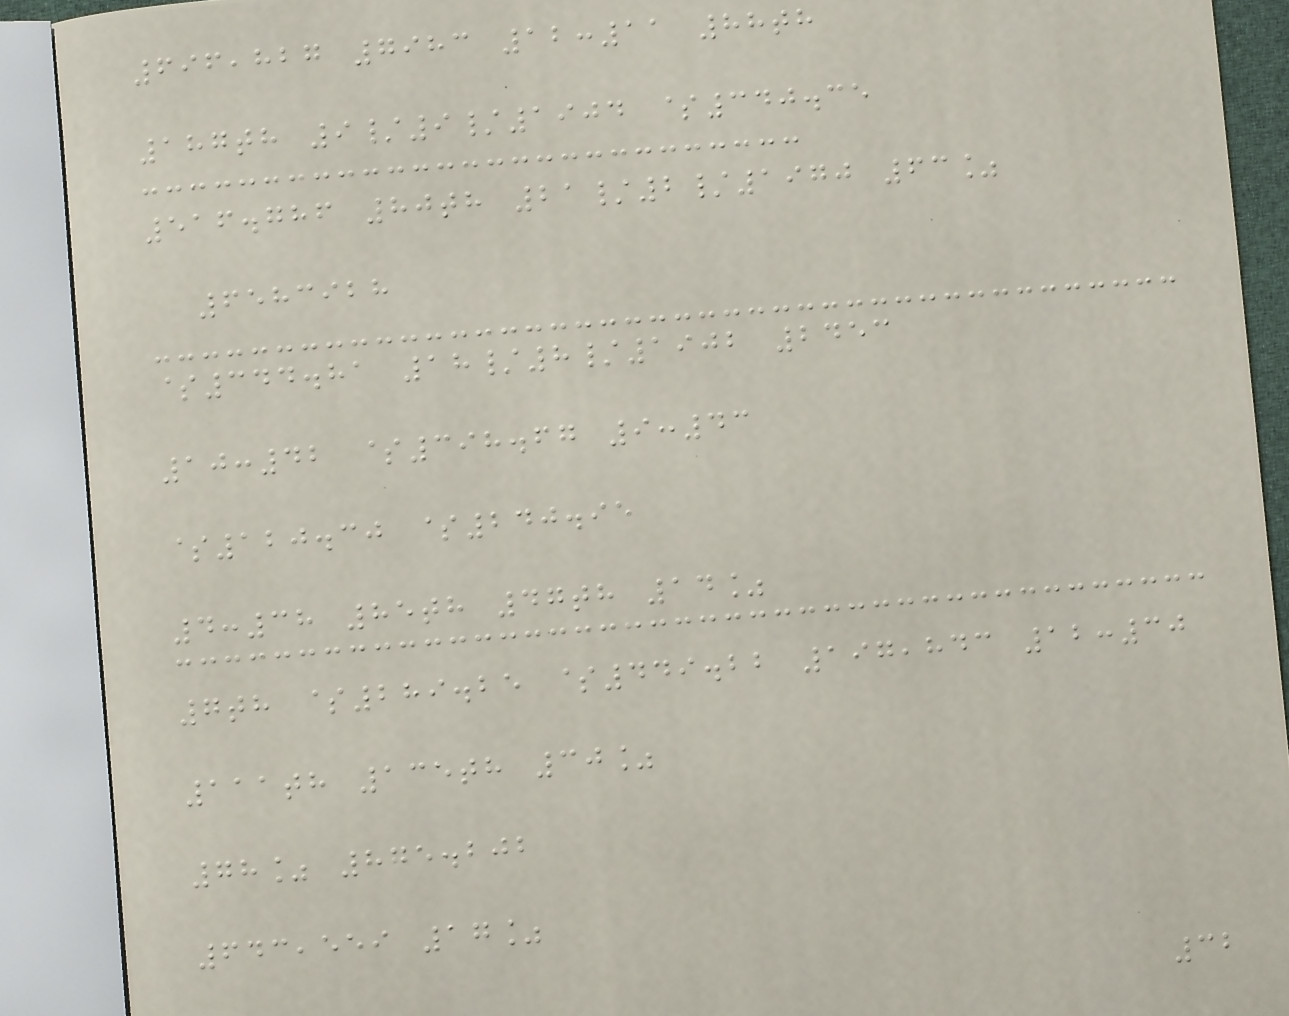696,827 7983 12:11 88th
187th 9/9/1904 $340.35
516.786 80th 21/2/1970 63%
6583928
$344.81 18/8/1902 2453
10:42 $398.67 9:43
$120.30 $240.95
4:38 85th 47th 14%
7th $289.25 $449.22 197,843 12:30
111th 135th 30%
78% 875.202
643,559 17%
32
